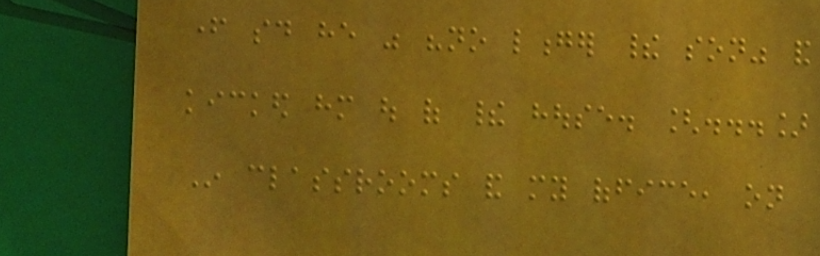father said he was "no longer their son" and
kicked him out of their house. [...]
In classrooms and my office, on
